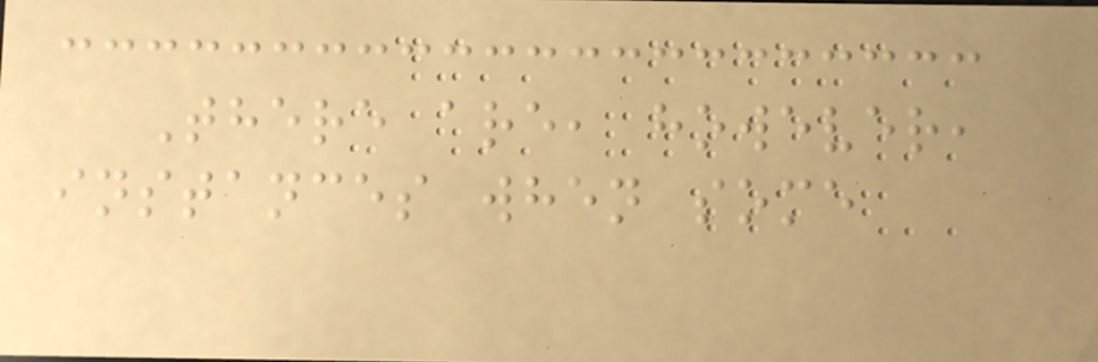There are, however,
instances when some
